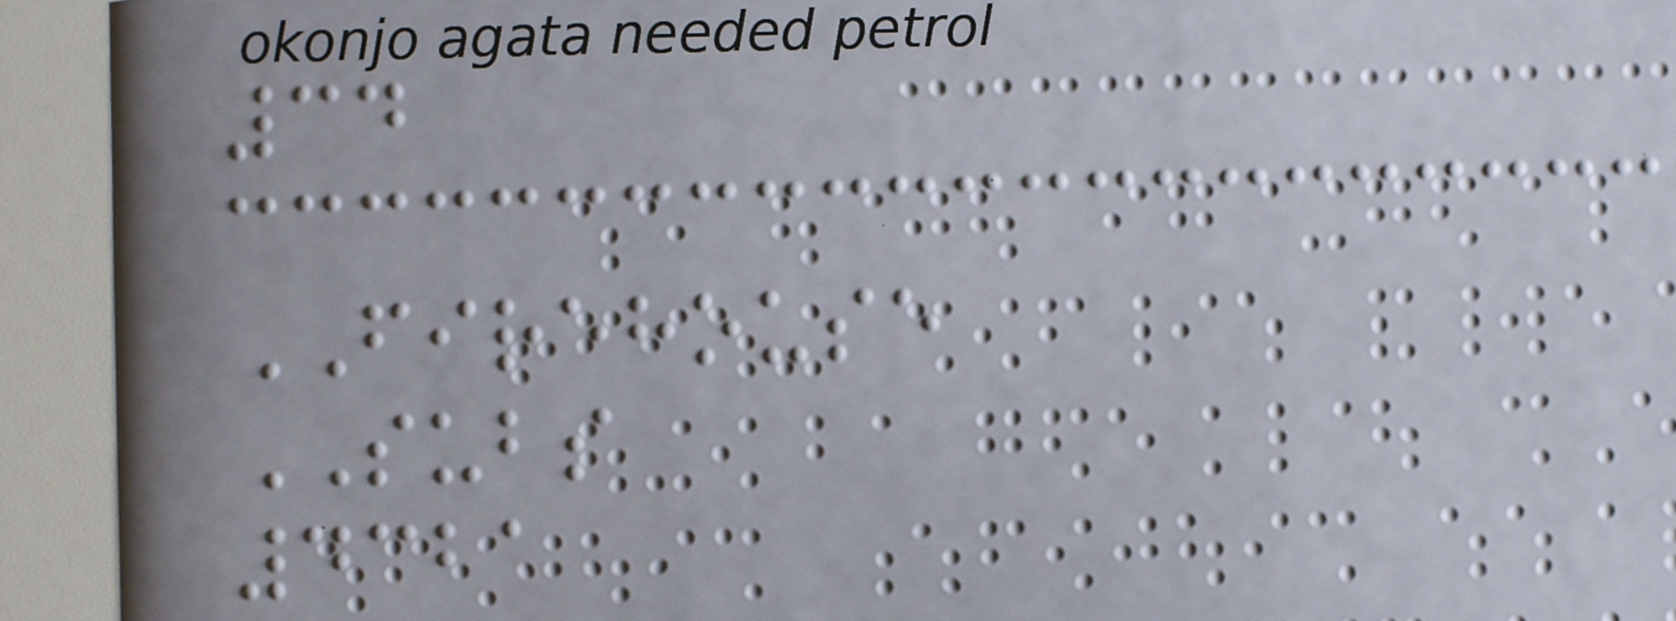34
FIREHOUSE
SUBS
4321
